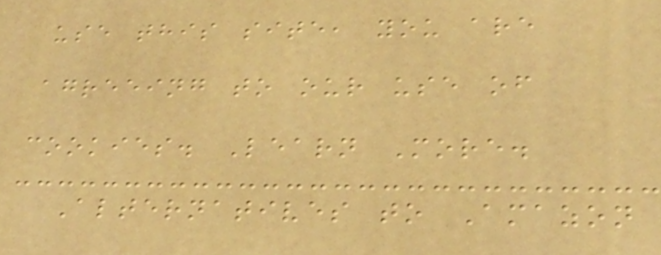use this site, you are
agreeing to our use of
cookies. Learn More.
Alternatives to Amazon
